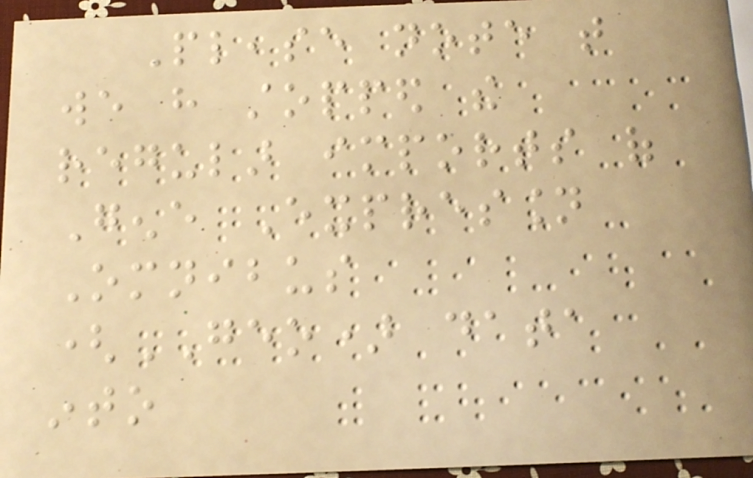Please note that
we have stopped the
regular imports of
Gene Expression
Omnibus
(GEO) data
into
